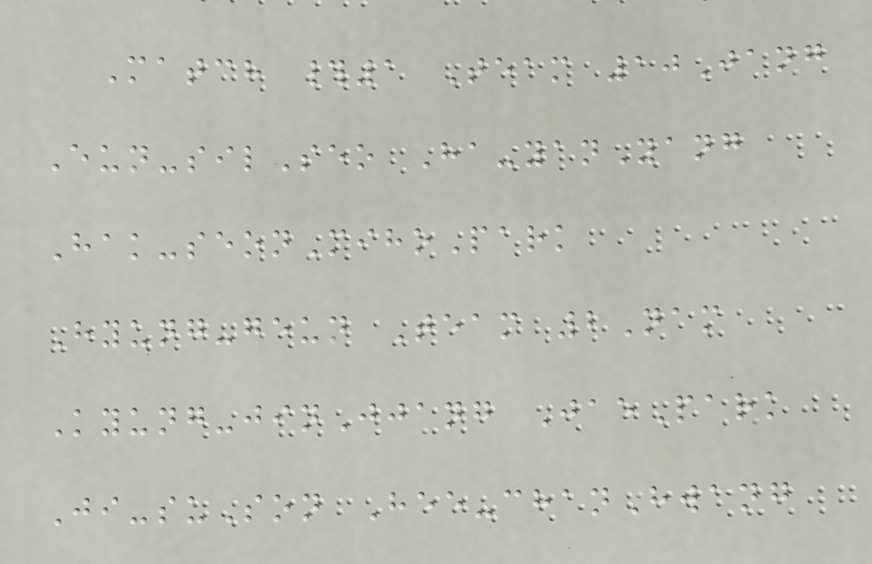Match #1 Team 10Jang
Eun-silSeo Ha-yanYang
Hak-seonMihoPark
Hyung-geun Team 2Nam
Kyung-jinJjang JaePark
Ji-suSon Hee-chanHwang
